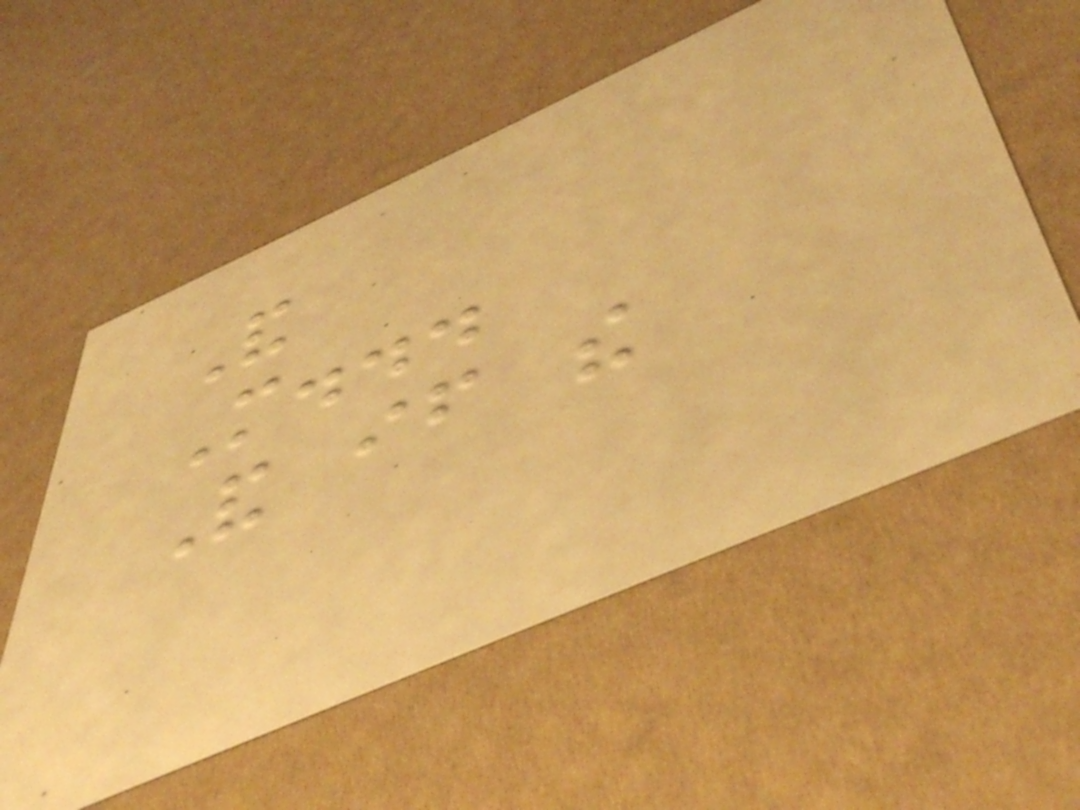And
More...
And if the
